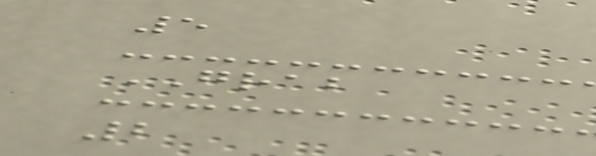5
GRAB
2
